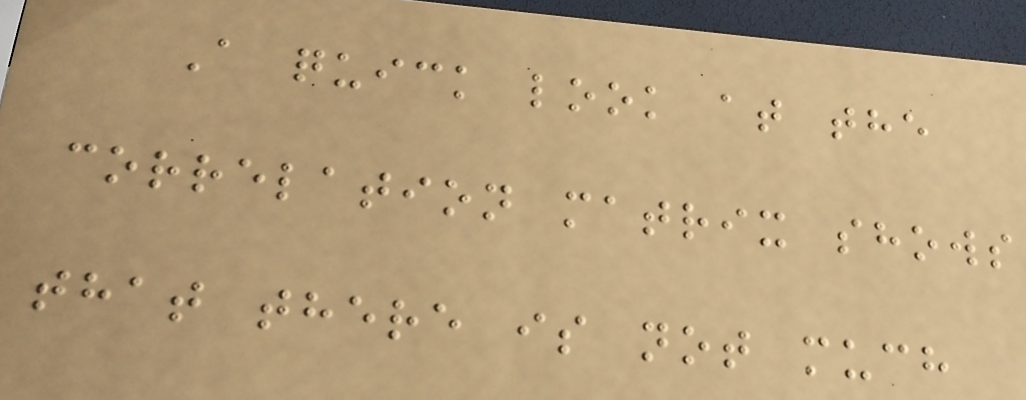A quick look at the
correlation matrix shows
that there is not much
